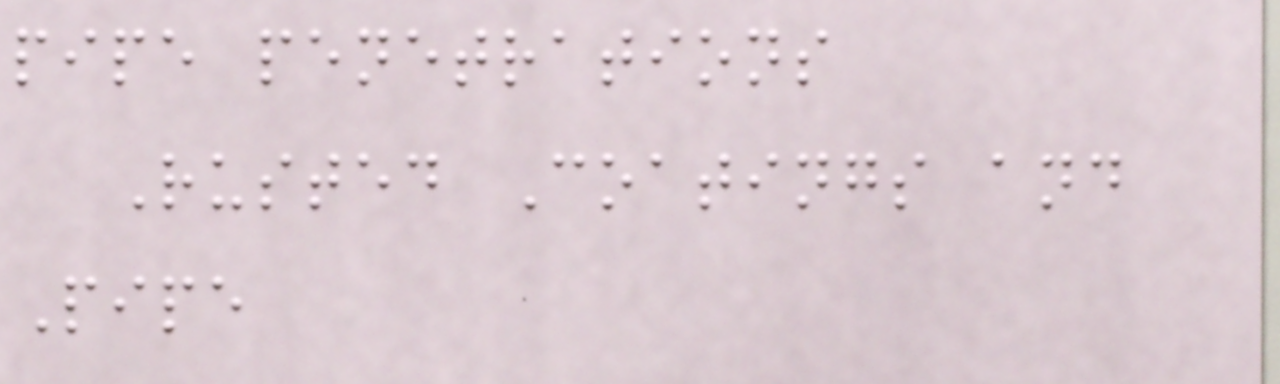pipe penetrations
Rusted Coatings and
Pipe
